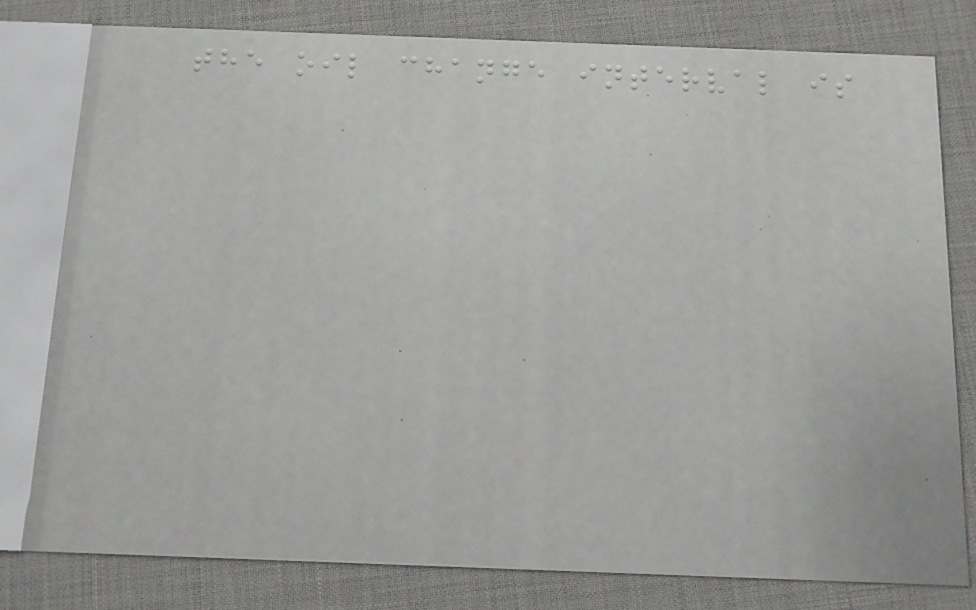the oil change interval is
